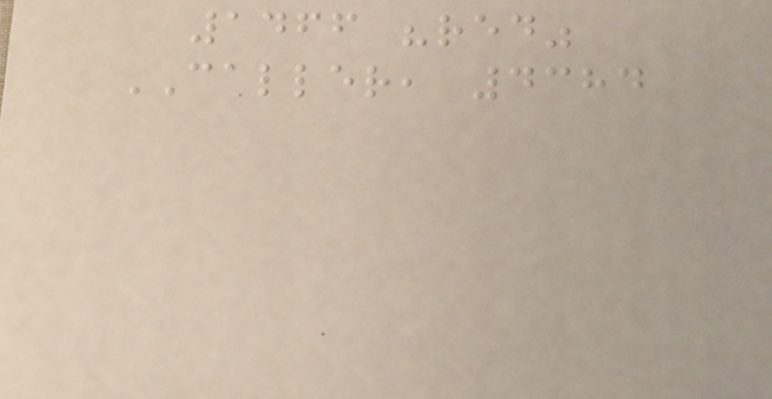1466 "red"
CALLER, 4384
